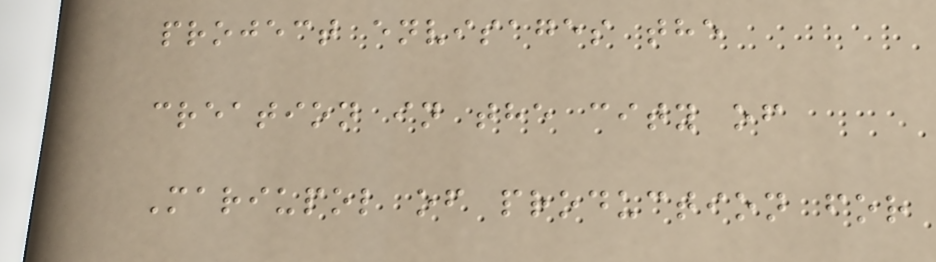project envisages the
creation in the city of
Mariupol of production for
